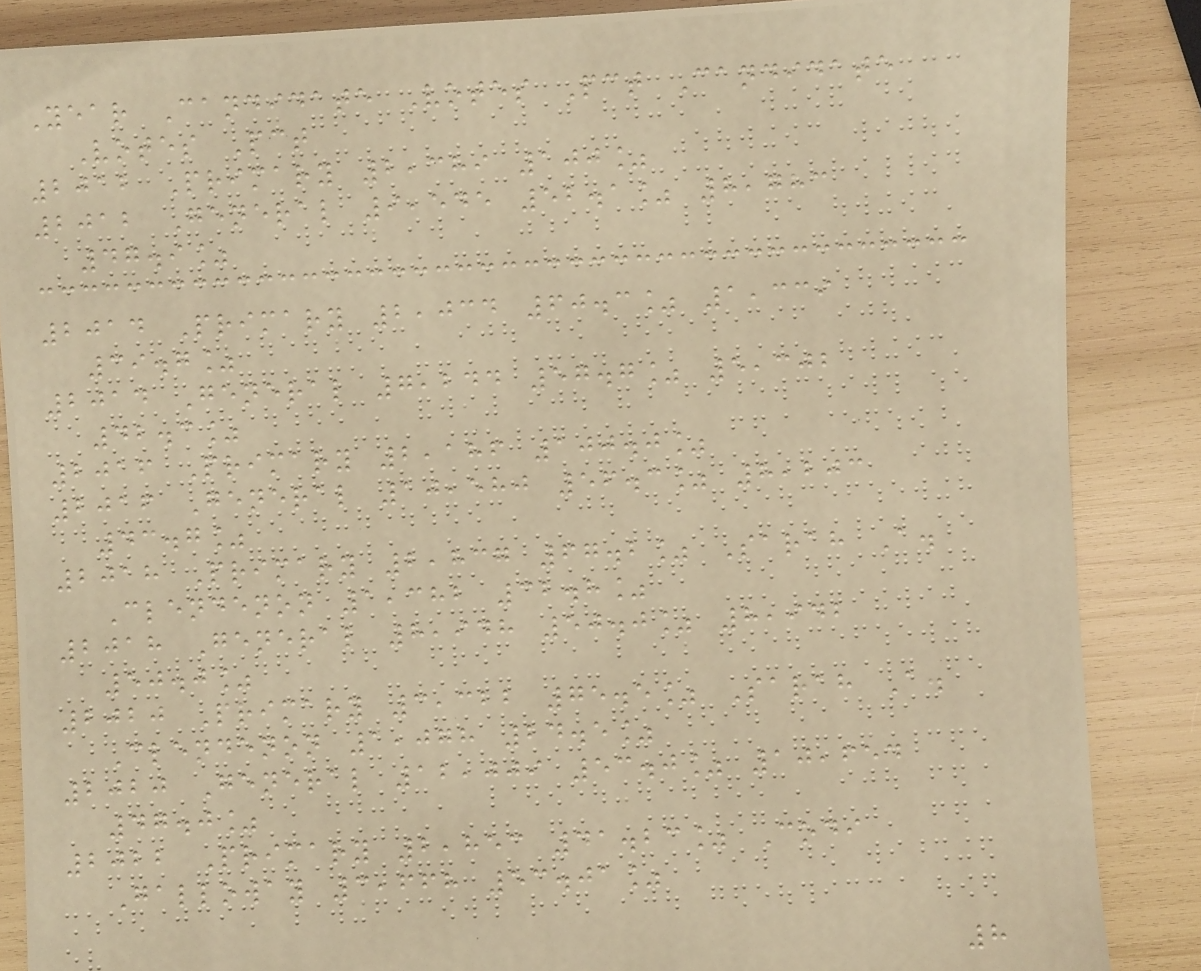Year Candidate Votes Pct Candidate
Votes Pct
2012 Primary 2,389 100%
2012 General 9,545 52.1% 8,783
47.9%
2014 Primary 2,034 60.3% 1,339
39.7%
2014 General 7,244 57.7% 5,302
42.3%
2016 Primary 2,186 100.0%
2016 General 10,580 56.3% 8,203
43.7%
2018 Primary 2,837 67.2% Sarah A.
Clendenon 1,382 32.8%
2018 General 8,948 50.0% 8,942
50.0%
2020 Primary 3,322 75.5% Sarah A.
Clendenon 1,078 24.5%
2020 General 12,009 53.0% 10,654
47.0%
2022 Primary 2,853 41.23% Codi
Galloway 3,668 53.01%
8
